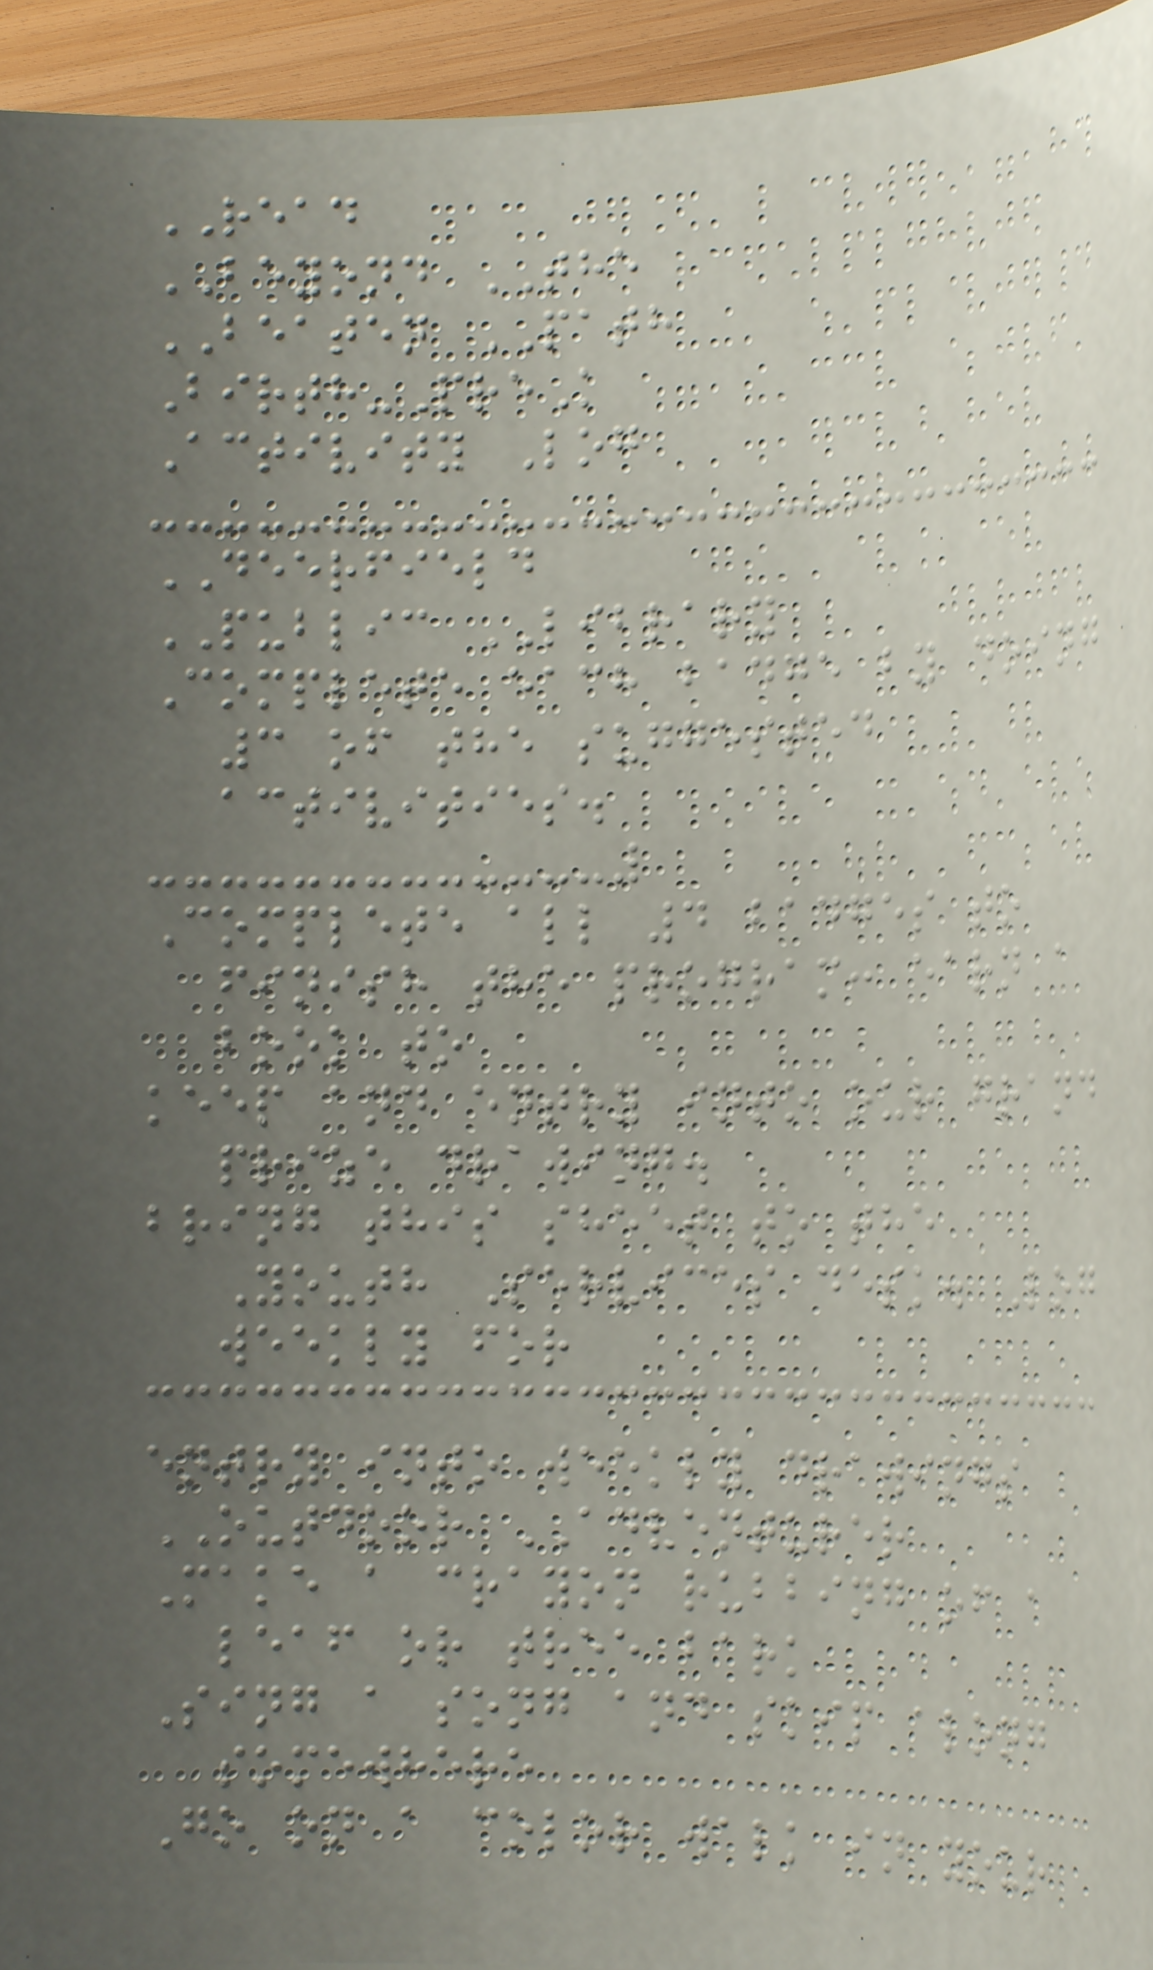READ
BEYOND THE
BEATEN PATH
Birth-PreK
Activity Log
DEERFIELD
PUBLIC LIBRARY
Complete each badge by doing
3 of the suggested
activities.
Complete all 4 badges to
finish the program: earn a
book to
keep and entry into our grand
prize drawing.
bring this sheet to the
Youth Services desk. Log
weekly for
entry into weekly drawings
OUTDOOR ADVENTURER
Make a crayon rubbing of a
leaf or tree bark
Sing a song and skip along
somewhere
Go on a color walk in your
